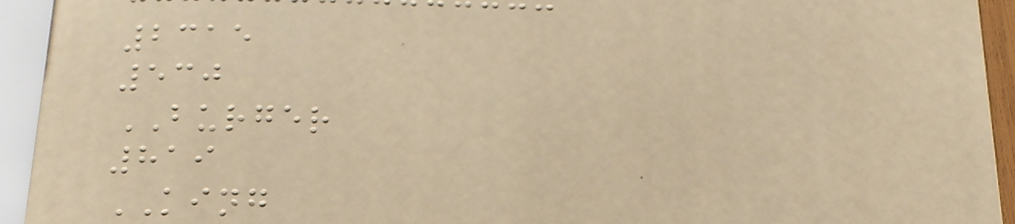2315
530
BURGER
819
KING
